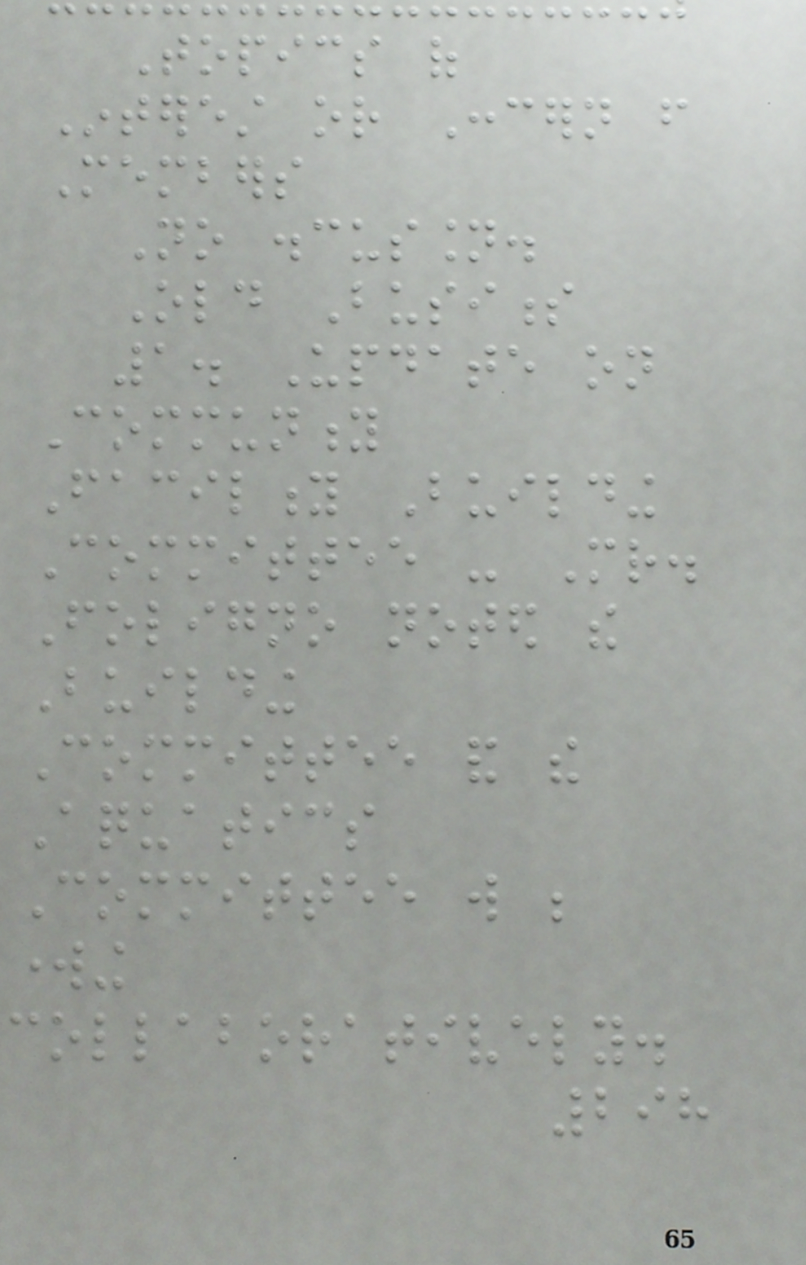Topics of
Interest or Concern from
Members
No discussion.
Old Business
1. Update on
Community
Facility Building
Committee - Mr.
Foligno noted the
Building
Committee and the
Aquatics
Committee will be
working
collaboratively.
298
